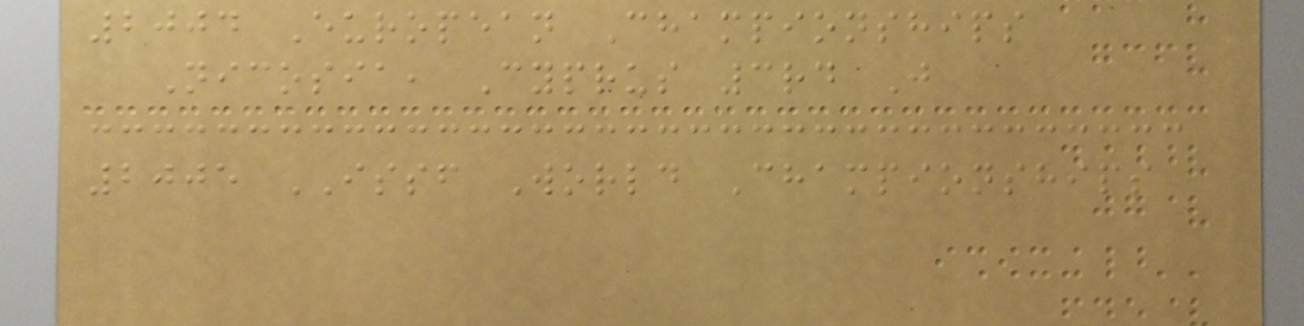2004 European Championships
Nicosia, Cyprus 3rd J
2005 ISSF World Championships
